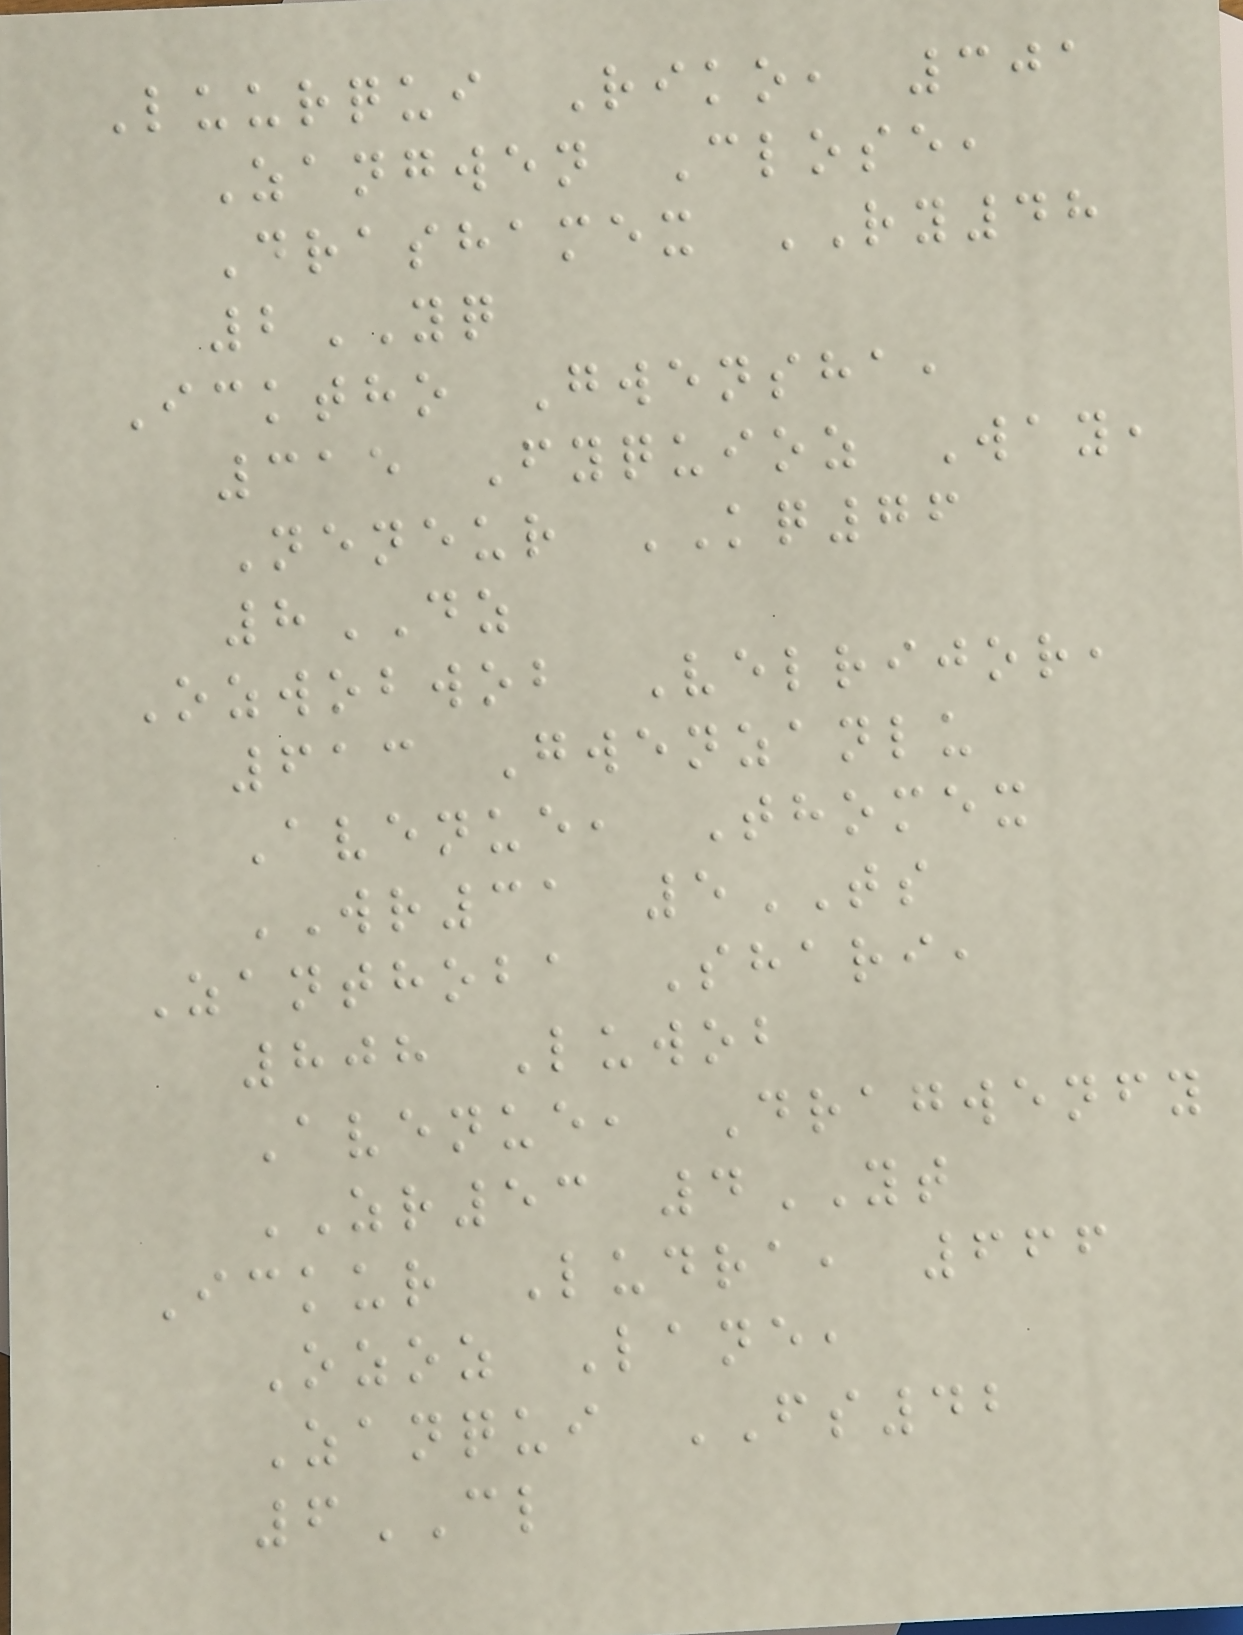Luurqui Riko, 301
Zangwen Close,
Drashamex RY48
2YQ
Icktho Gwensha,
315 Fyquioz Way,
Neneur KQ76
8DZ
Ozwobwob Velrijor,
613 Gwenzanlu
Avenue, Thomex
WR31 5TS
Zanthoba Shari,
808 Luwob
Avenue, Dragwenfy
ZR53 4YT
Ickur Ludra, 666
Ozoz Lane,
Zanqui FS42
6CL
